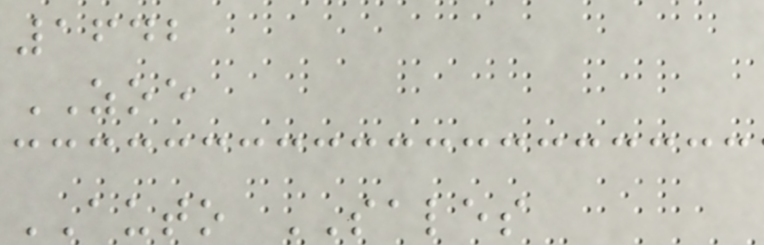1642
ZOE
AUTO SALES
